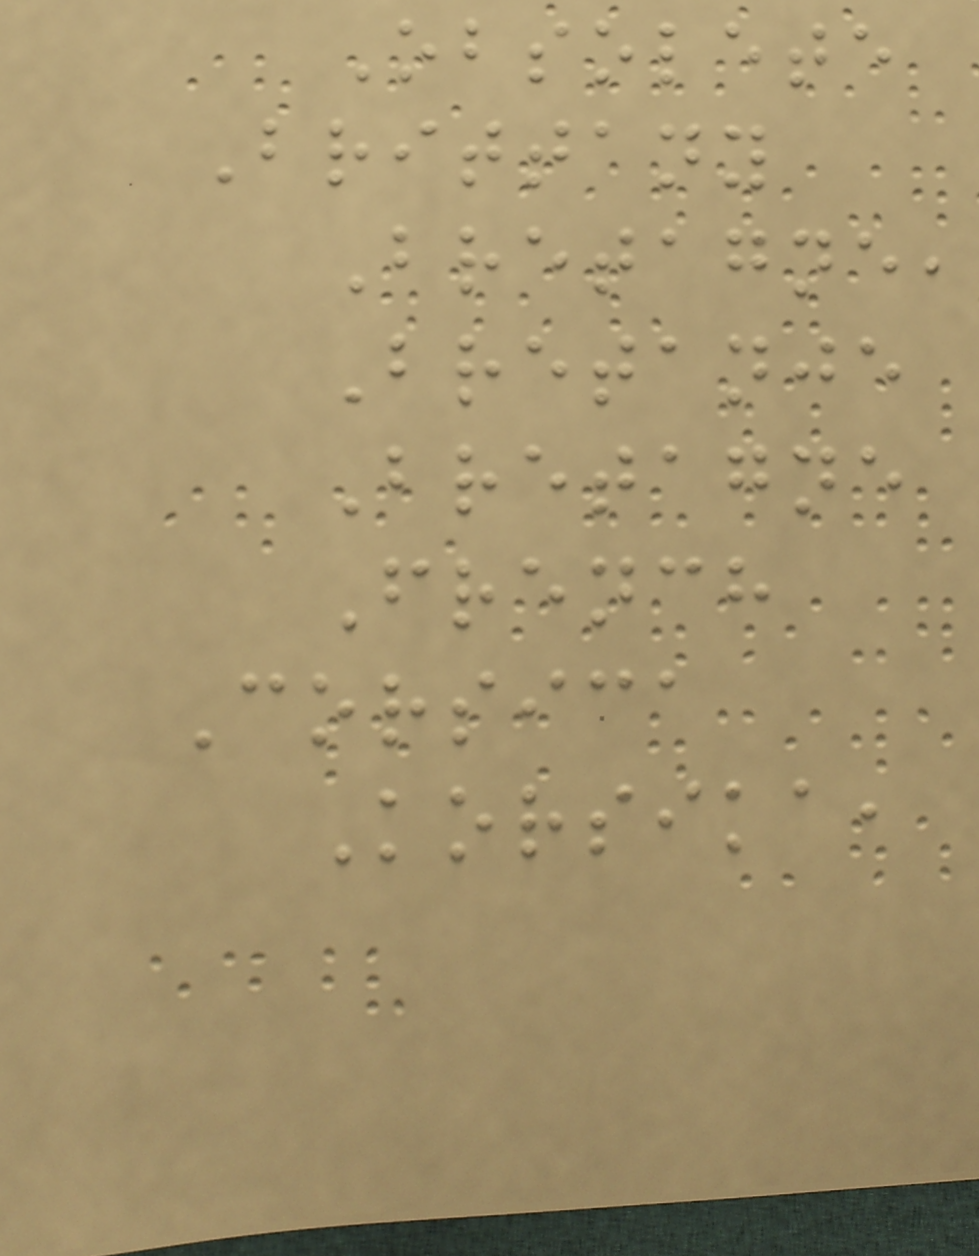Obsolete
Brittany
Bretagne,
Bretanje
Bretagne
French
Corsica
Korsika,
